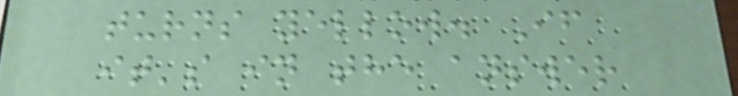turns yellow. If
it's in the answer
